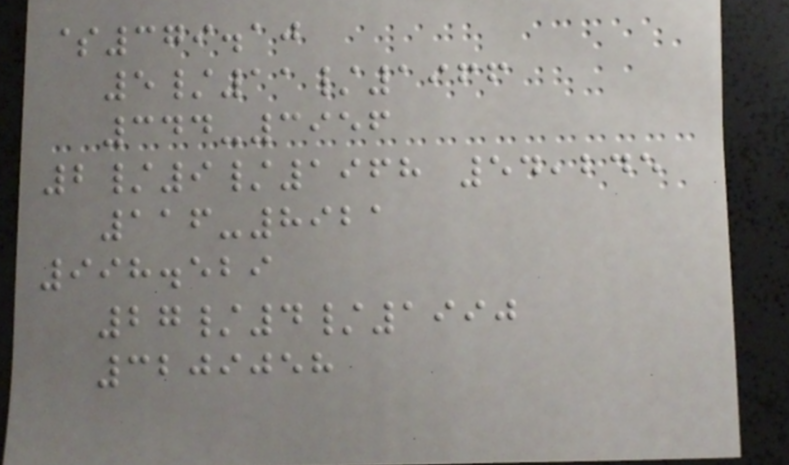$379.10
5/11/1966
344-3956
2/9/1968 54,245
116-8921
998.529
27/4/1990
3209058
